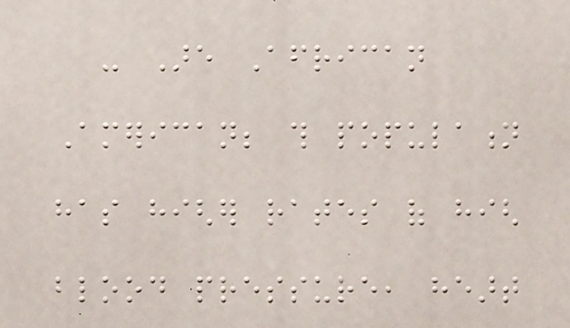- Are African
American; this population
has higher rates of high
blood pressure, heart
